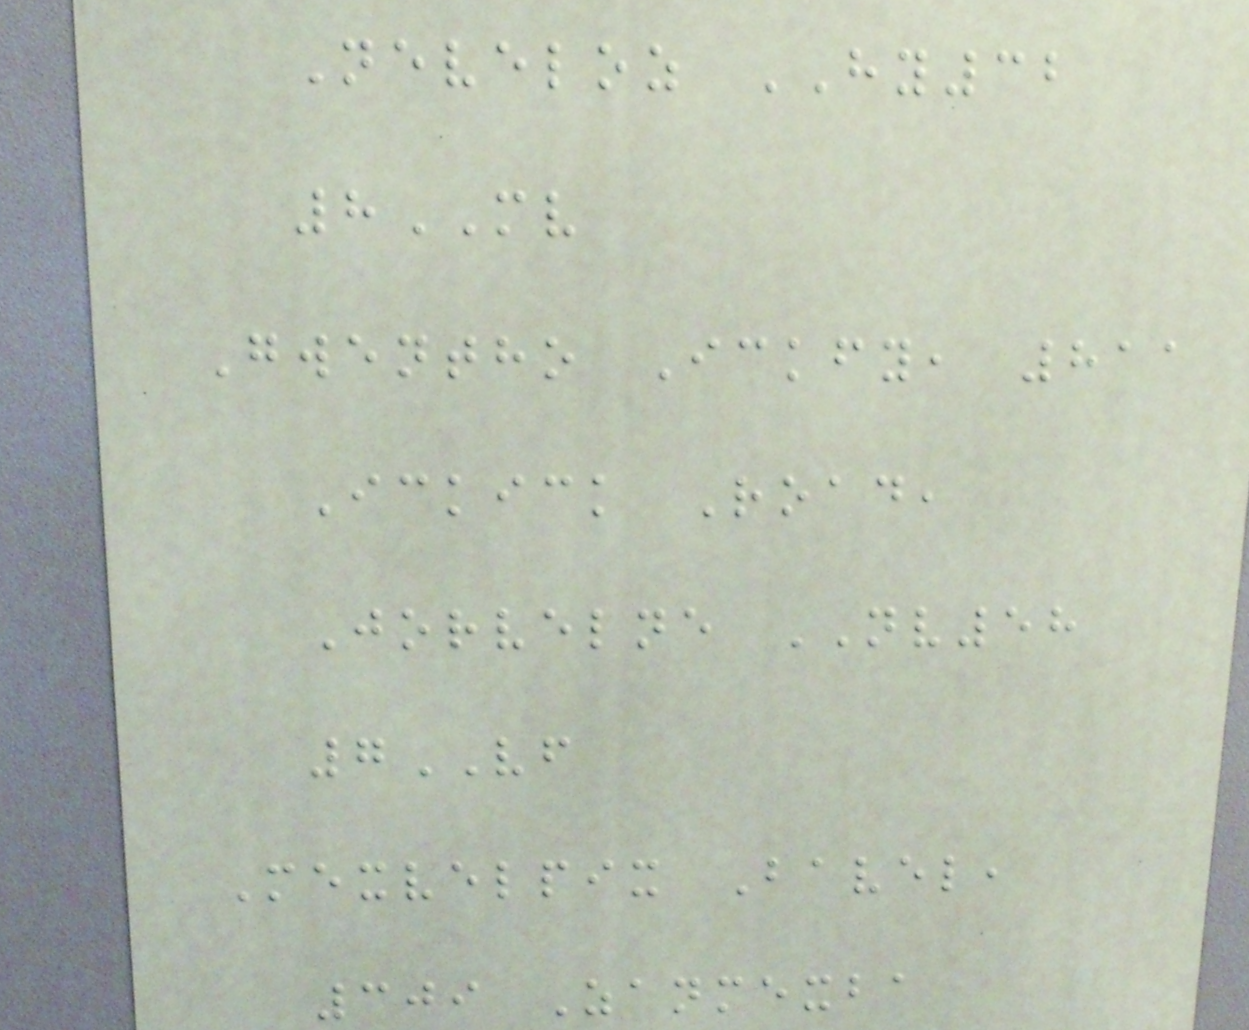Neveloz HY32
8MV
Gwentho Ickfy, 811
Ickick Road,
Jorvelne NV58
7VF
Mexvelpix Bavel,
309 Zanmexba
